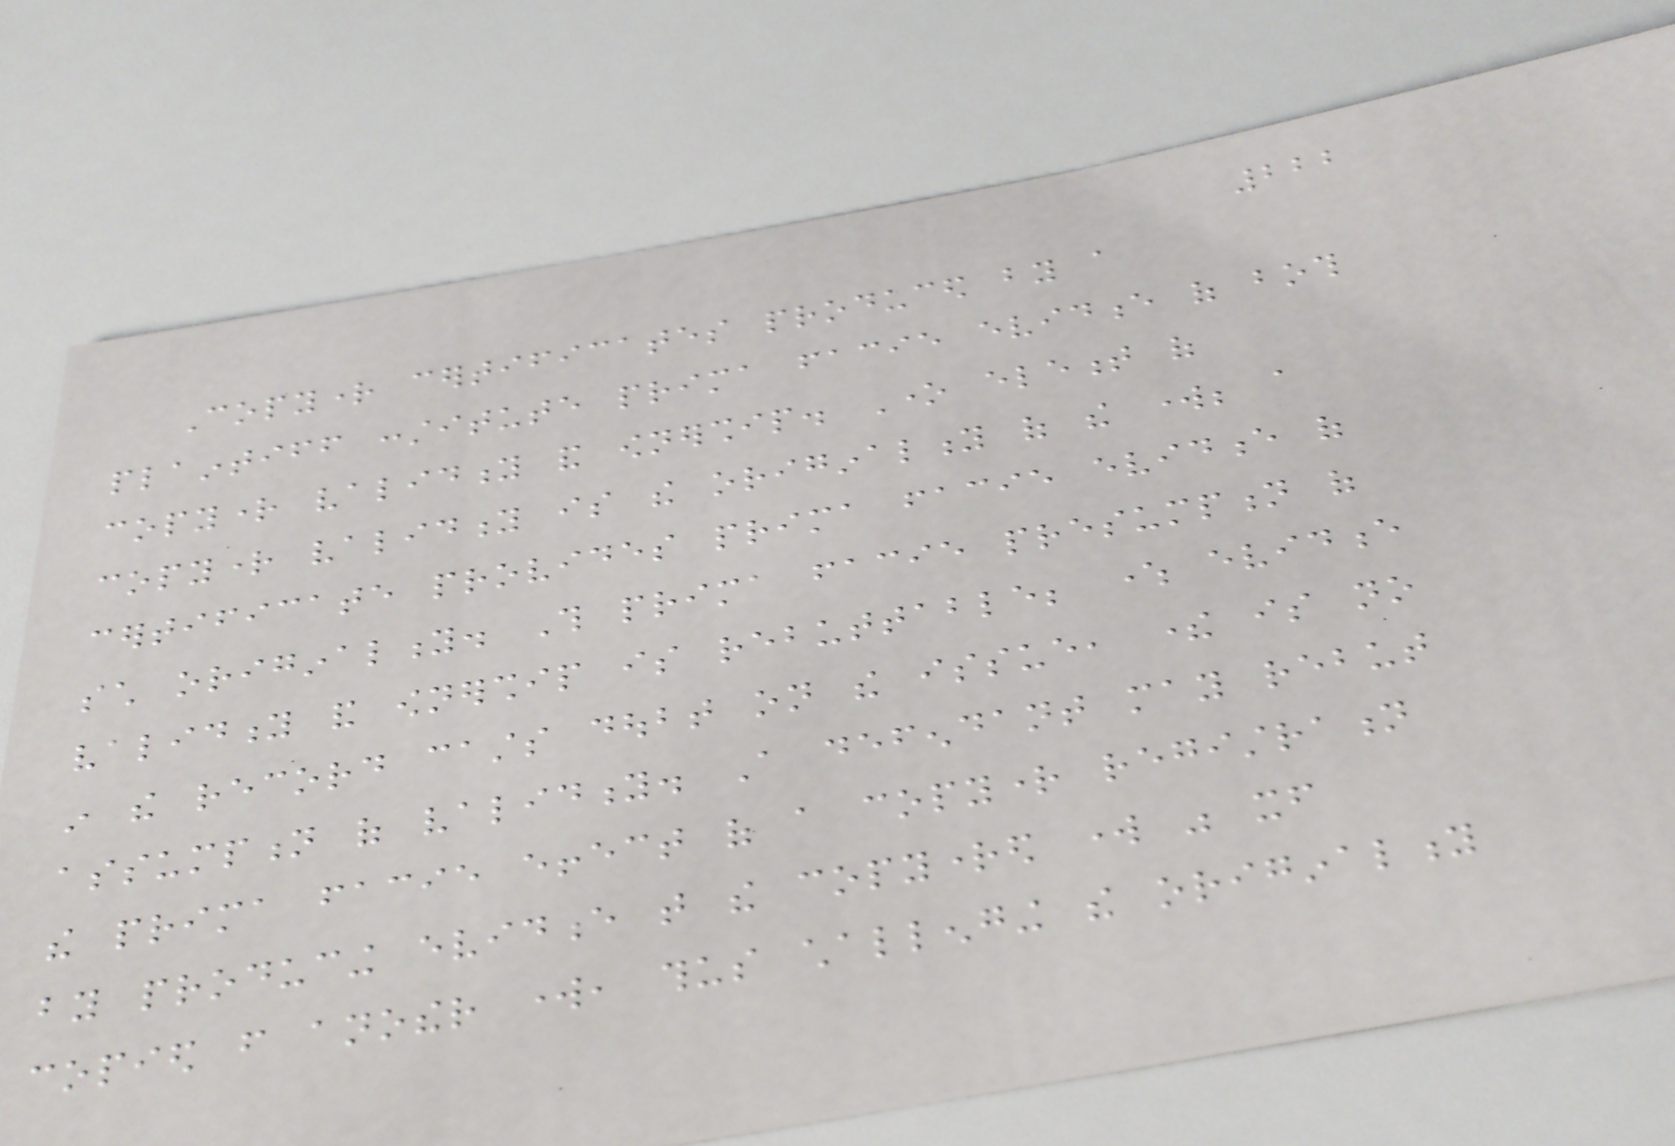222
Copyright certificates produced by a
plaintiff constitute prima facie evidence of both
copyright validity and ownership. One element of
copyright validity is the originality of the work; a
certificate provides prima facie evidence of
such originality. This prima facie presumption of
validity and ownership is rebuttable; where evidence
in the record casts doubt on the issue, there is no
assumption of validity. A defendant may rebut
the prima facie effect of a copyright registration
by producing evidence that the copyrighted work was itself
copied from another work, thus challenging the originality
